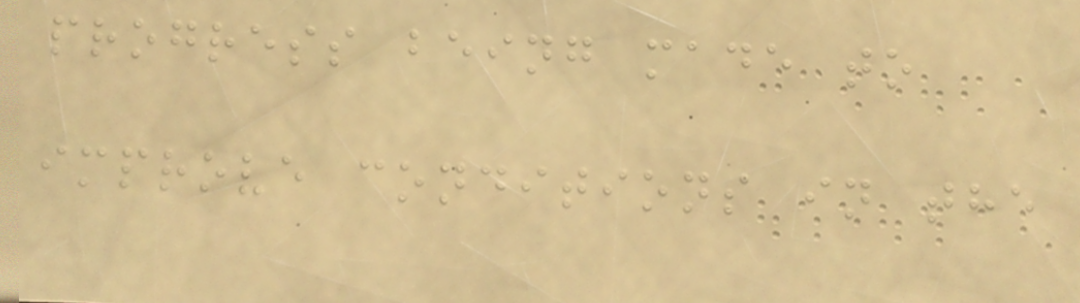progress being made to
improve conditions in the
